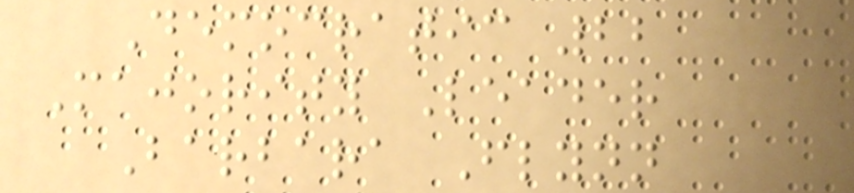Democratic 22
Majority Leader
Barbara Flynn
